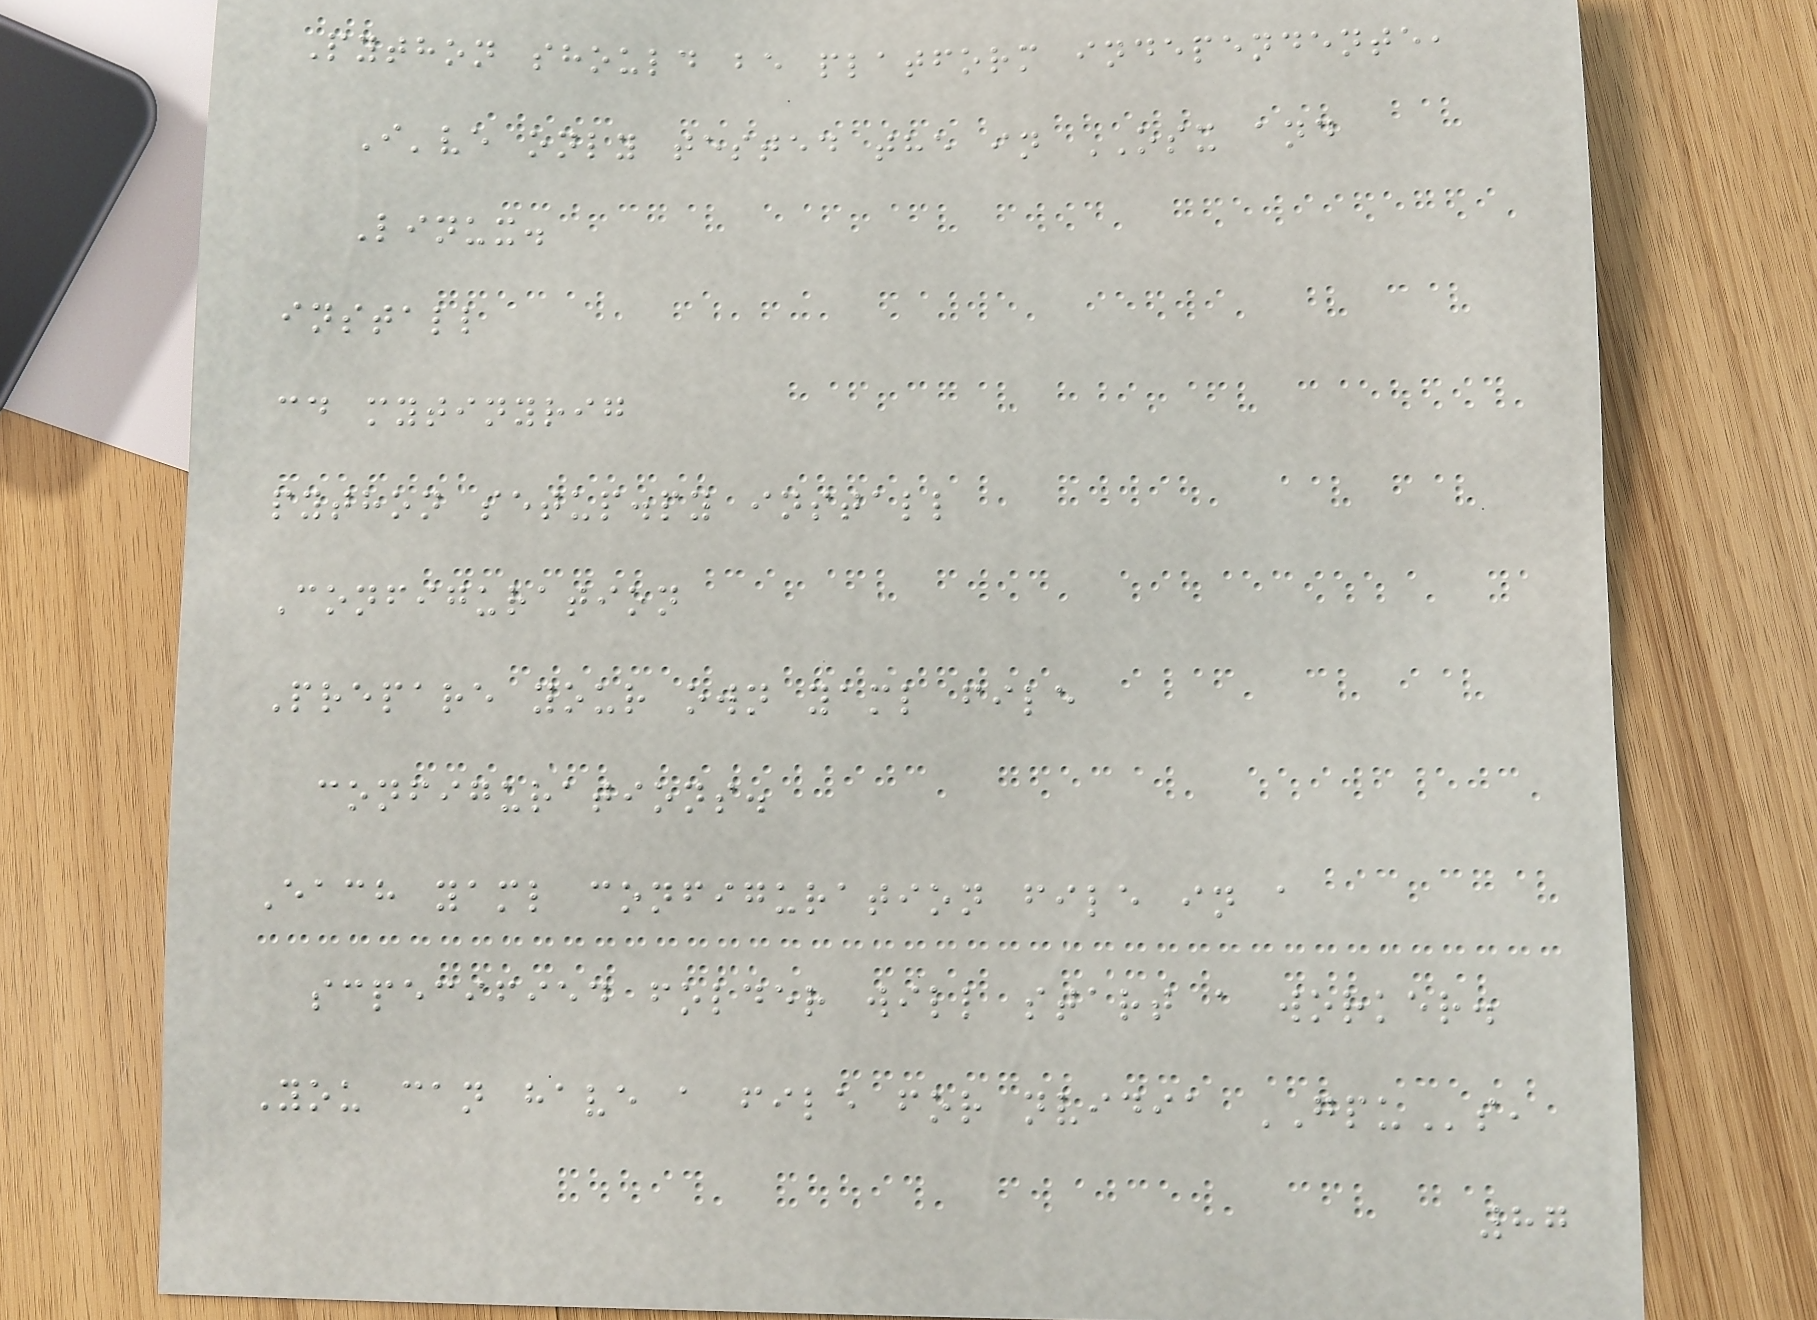Python should be platform independente,
I've only tested the in OSX and
Linux.
install
cd mytinyrig
python setup.py install
Configuration
Prepare your own yaml file
configurations.
Each yaml configuration file in a
scpecified folder will start a worker.
You can have a file for nvidia GPUs,
87
